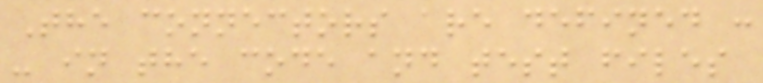The connectors are defined :
- in the code and test files
